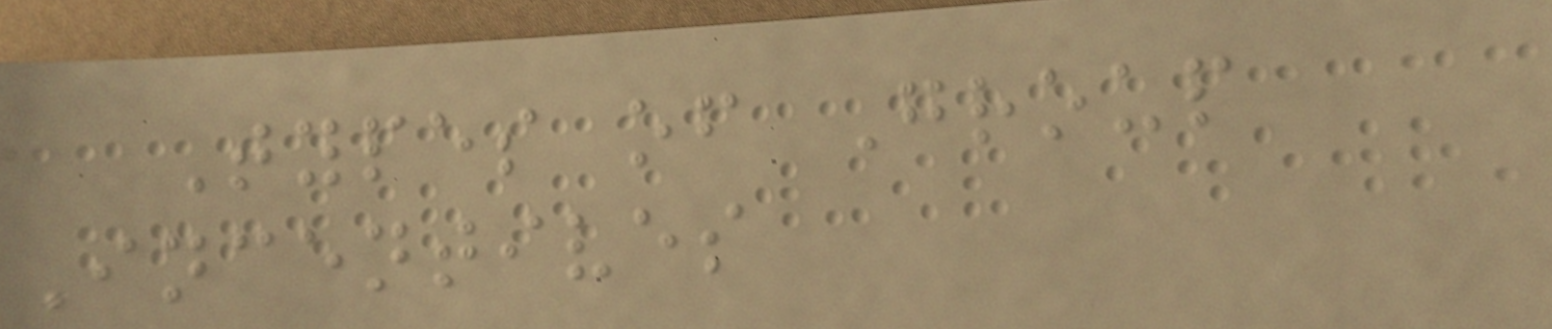Types of Group
Incentives
